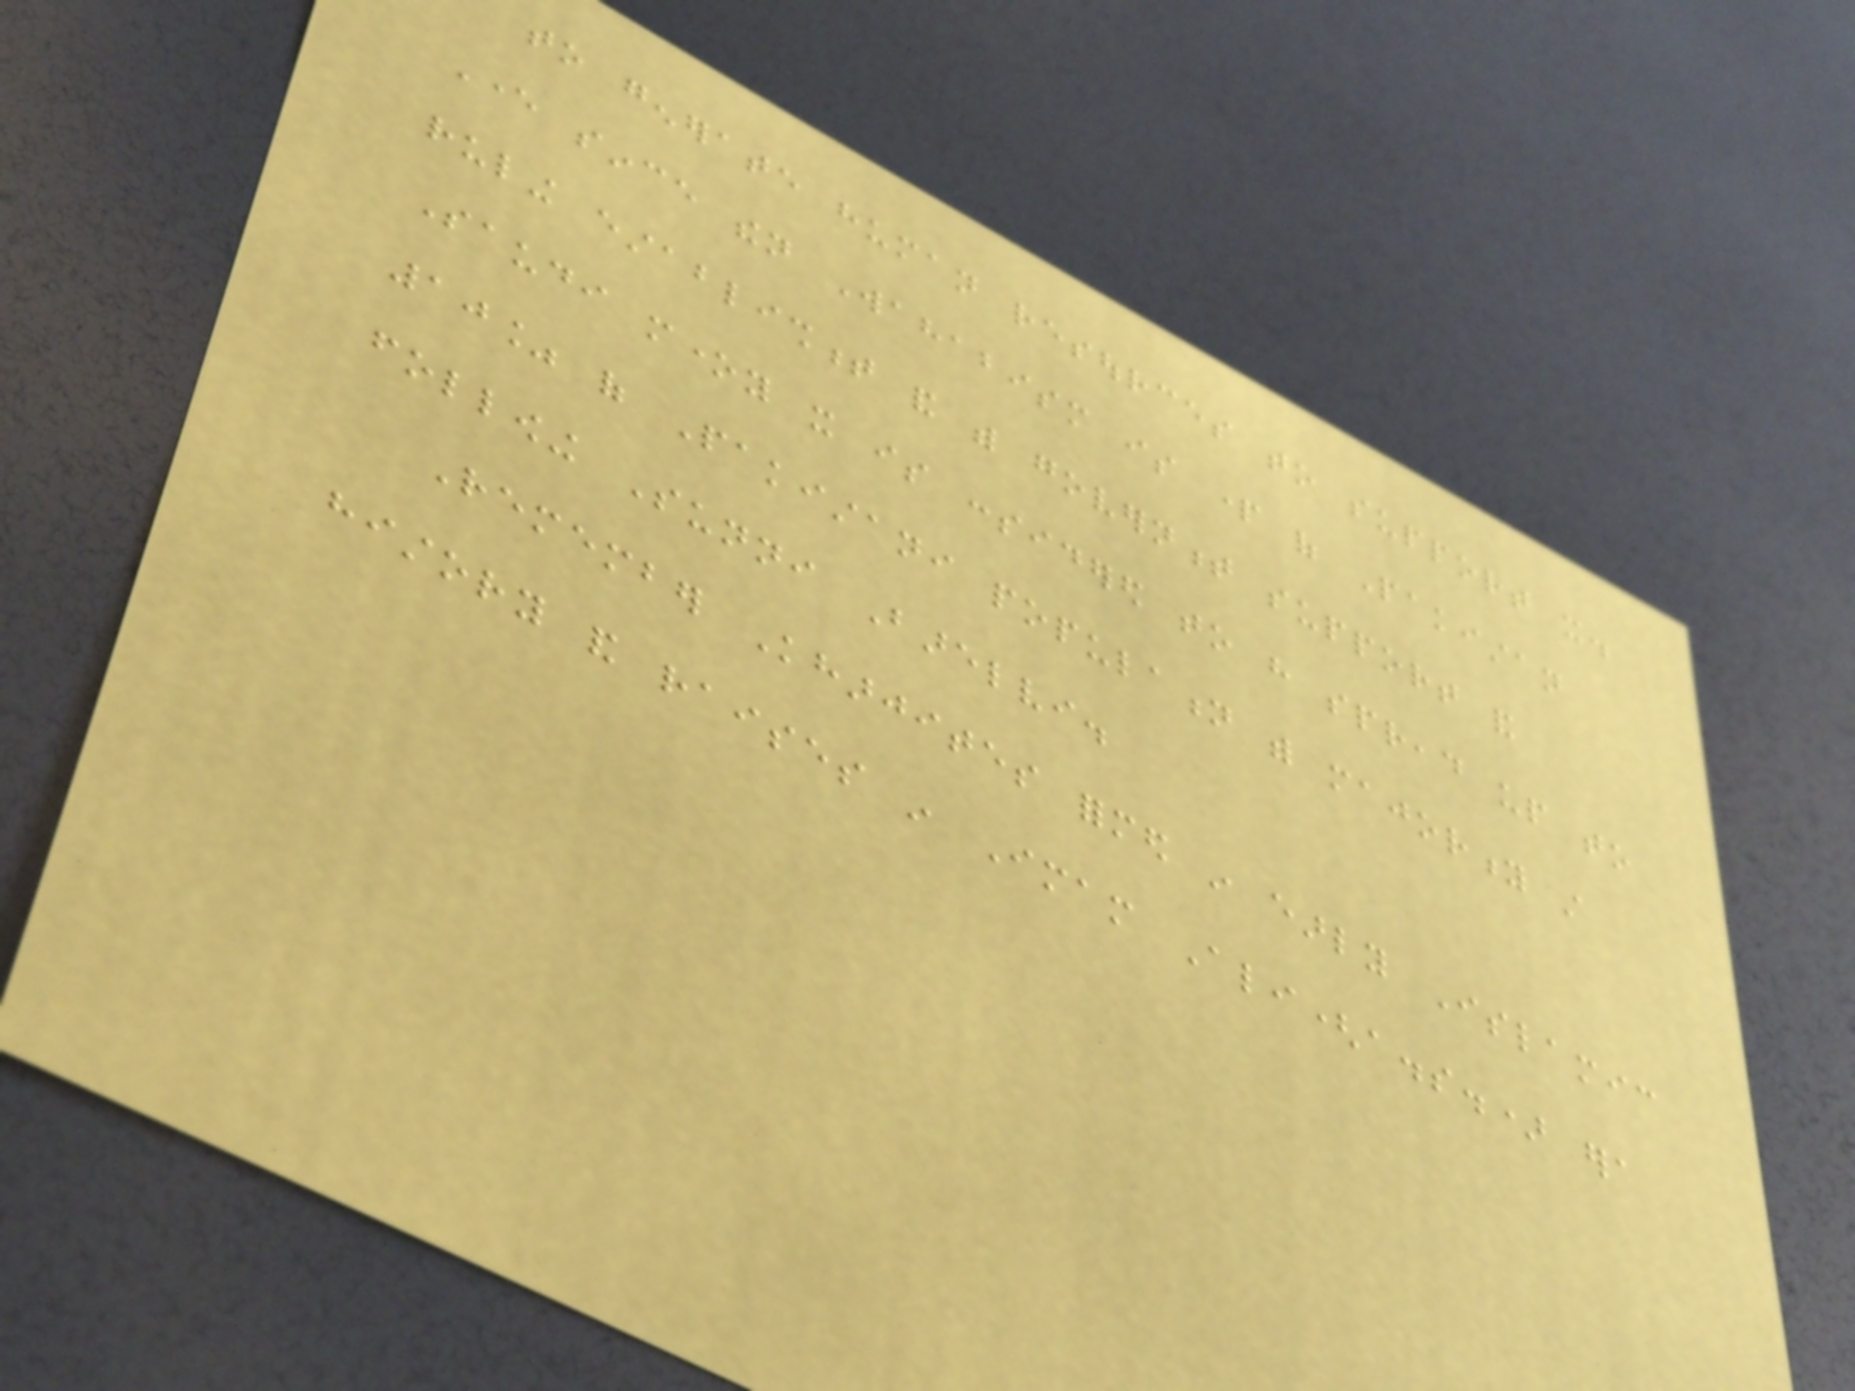to generate human resources to support it.
Ever since then Wahabism is part of Pakistan
ruling establishment and with government support and
Saudi money it is considered to have spread up to
10% of Pakistani population with majority still
following Sunni Barelvi.
Remember Kharjites formed in early Islamic
history and raises in Imam Ali(a.s.) era
